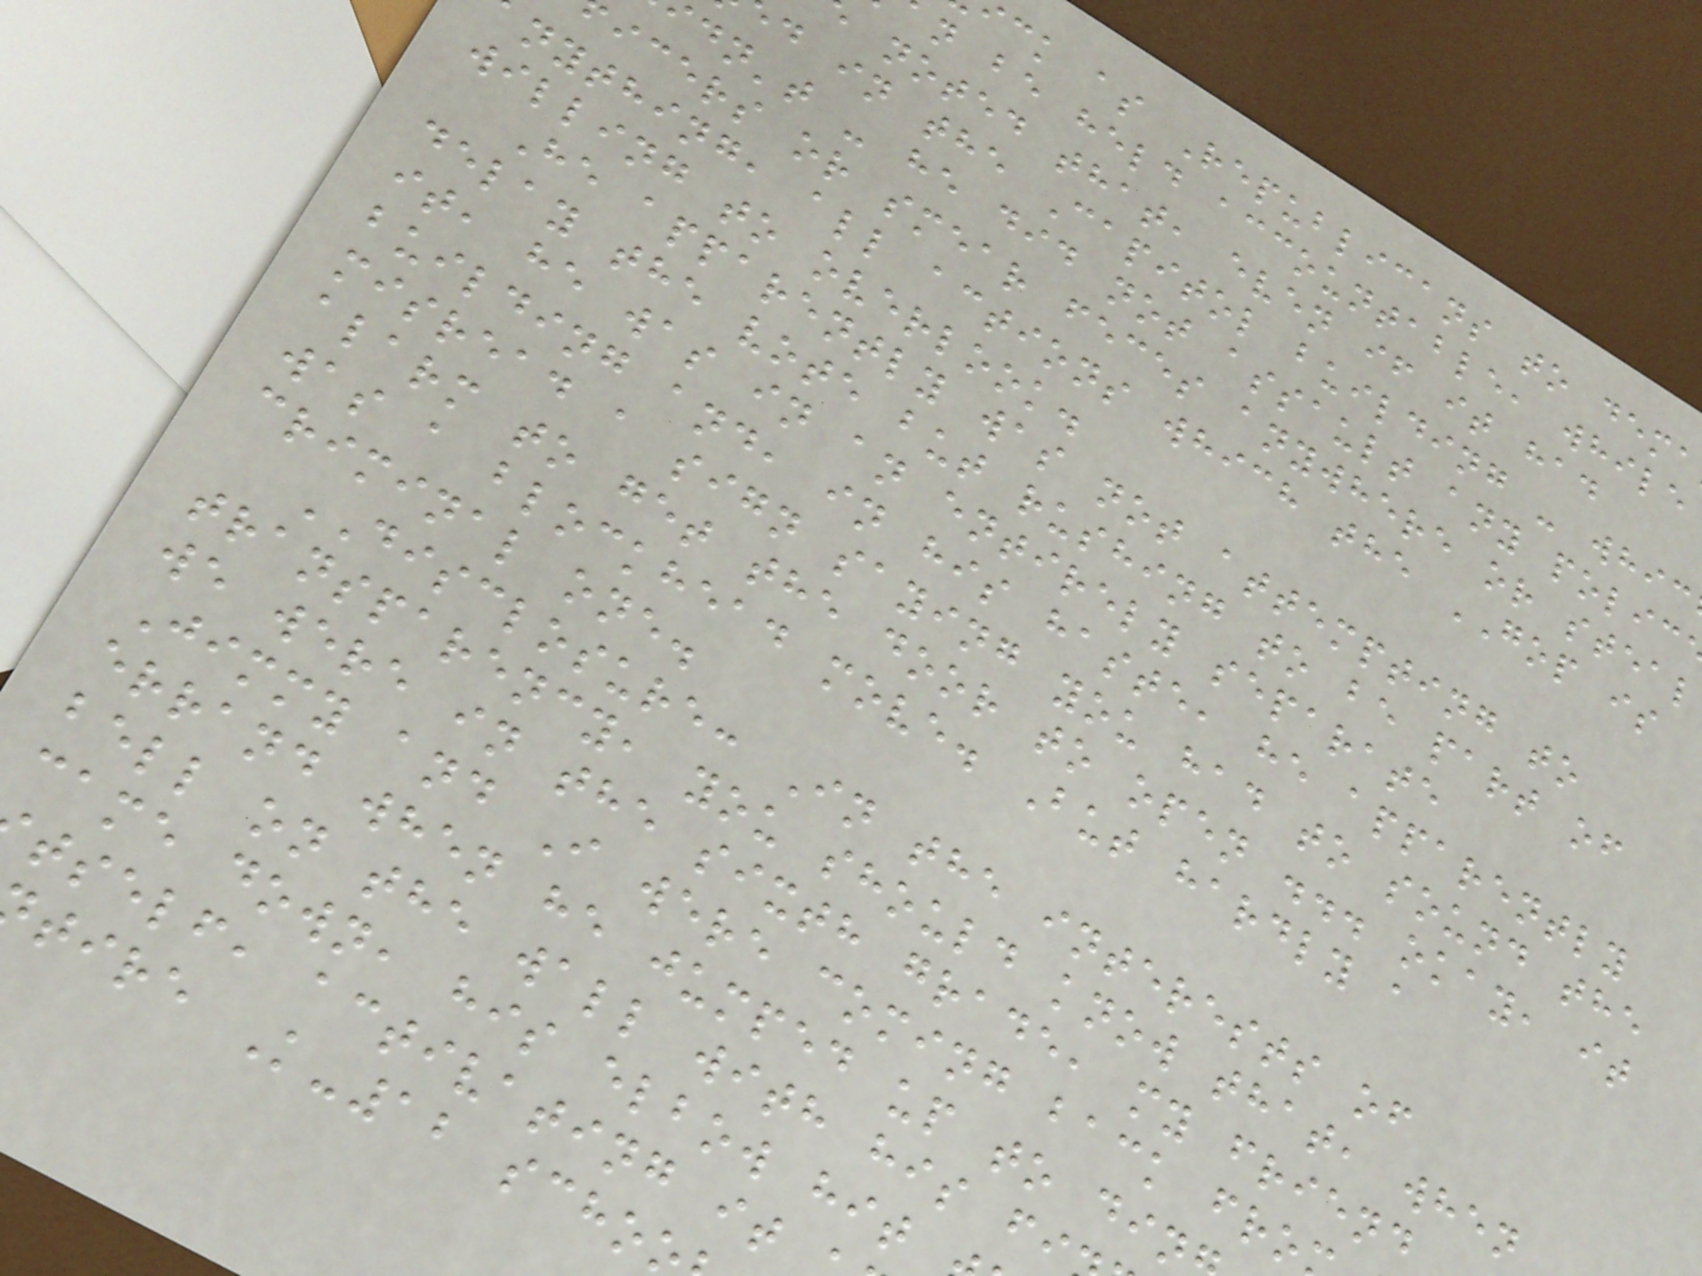ck as Republicans to dema
n be held accountable, while
noted that, even if it had
d in the Capitol building - whic
dn't - he did not assault any polic
icers or smear feces anywhere or steal
nything, all actions which the GOP is
willing to overlook.
He apparently was not attempting to
delay the vote but rushing to be part of
it, he was in an entirely separate
building and, in his haste, he apparently
misread a sign saying you had to sound the
alarm to get the door to open ... okay, it
was a blockhead move. But hardly a
criminal one.
DISCLOSURE: In the interests of
transparency, you should know that, when
we were in the sixth grade, my friend
Jimmy and I were coming back fro
errand when he jumped up to din
bell on the wall with his fi
came down, his elbow hit
tself, activating it
tire K-12 scho
